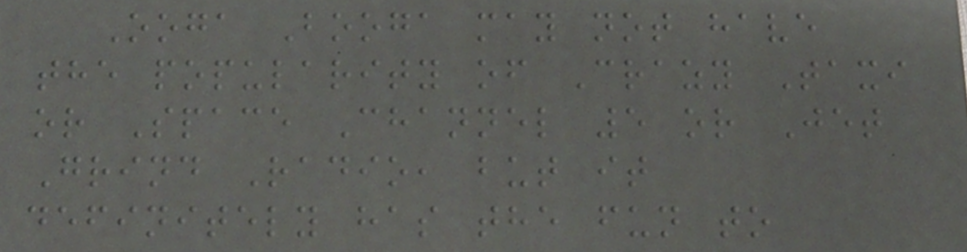Ooga Booga may not have
the popularity of Crazy Taxi
or Space Channel 5 or Jet
Grind Radio, but it
definitely has the fun to
